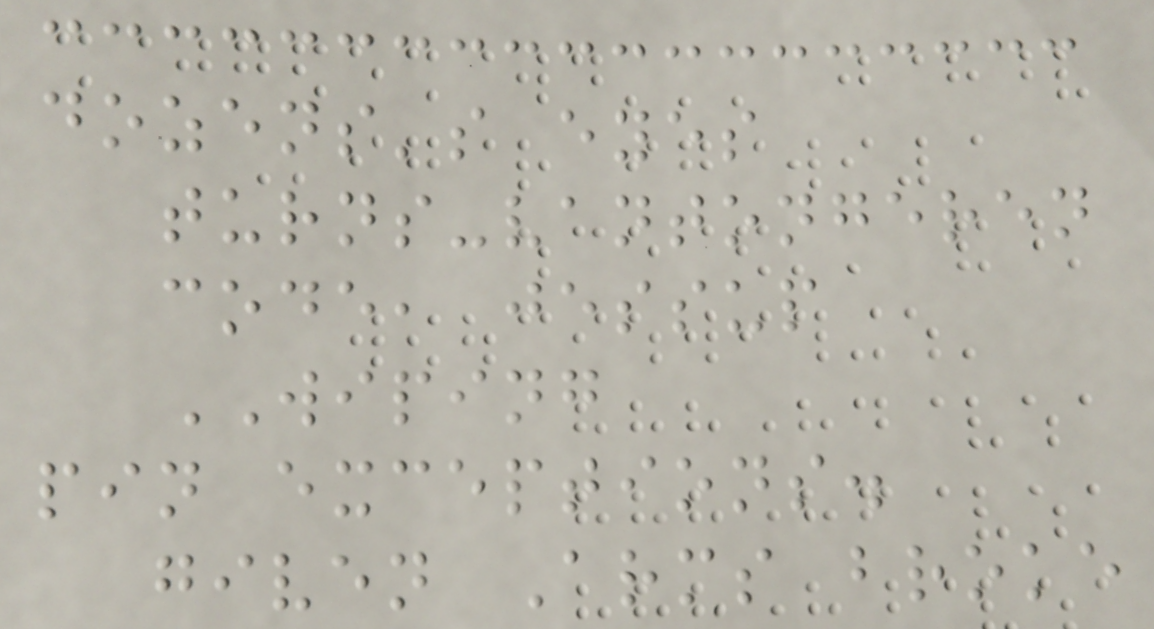dozens's eyes
turns-vantongeren
code, jessup
WIPING
pin exceptions.
given Arms broke
